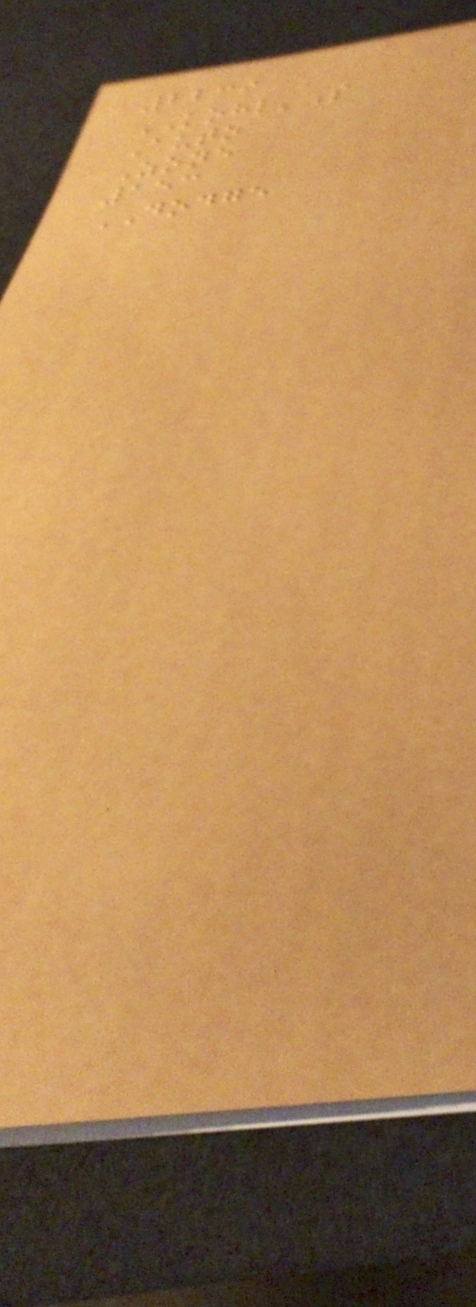2239
KOHL'S
Auto
Zone
153
DODGE
